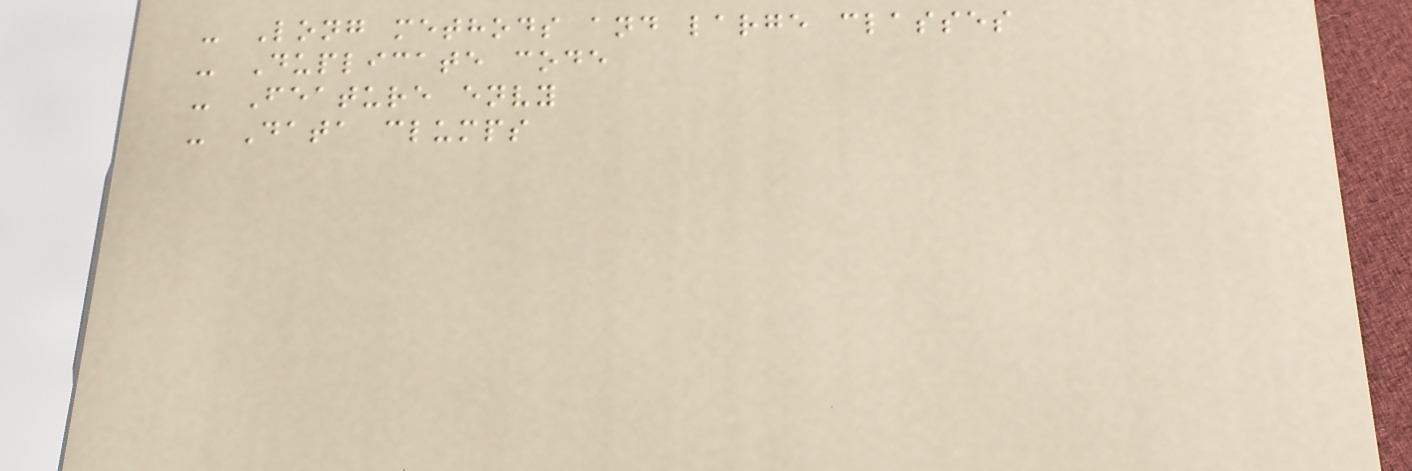- Long methods and large classes
- Duplicate code
- Feature envy
- Data clumps
